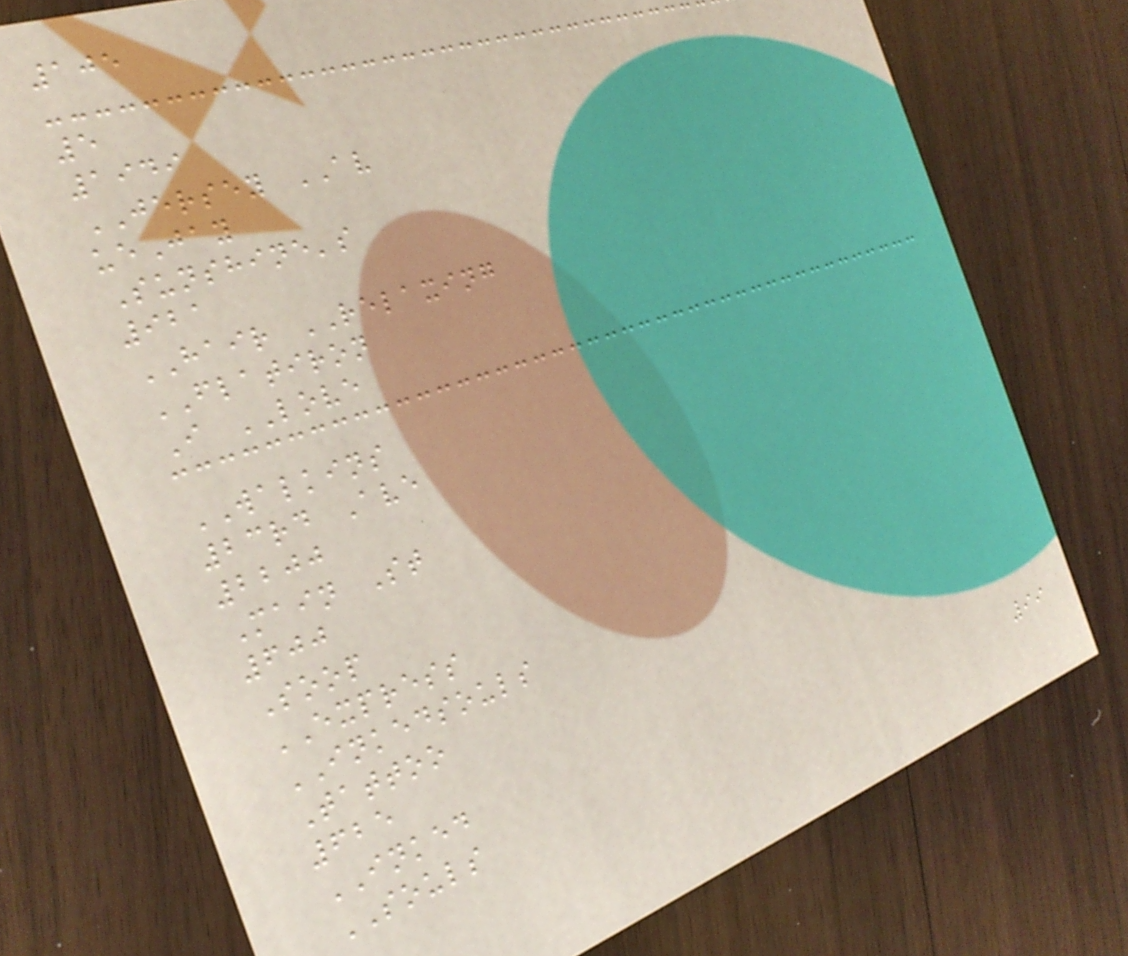105
5
1949
JERSEY AV
ueJay
Sunshine's
921
HAIR RELAXING
FLATIRON
I LOVE
WALKINS
23rd Ave
2200
Main St
600
Soop
EXPRESS
INKEDSOULS
Tattoo
625
INKED
SOULS
99
